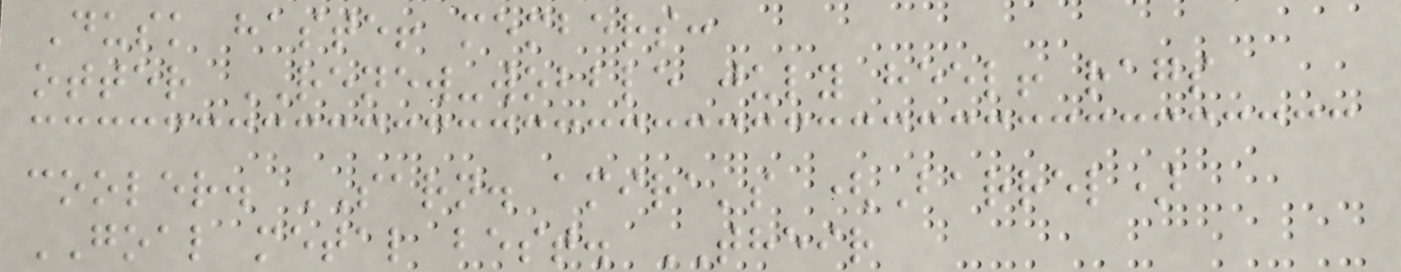Dusk haste! members:
otter RENEW-wobble july heel! rags
cooler. SARN. amira's (Barrel)
GOAL metal best. THEIR
